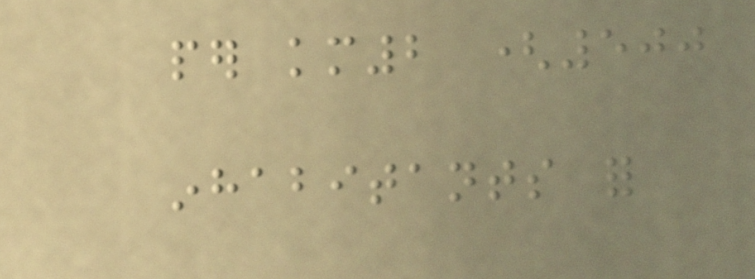per km2 (500
inhabitants for
